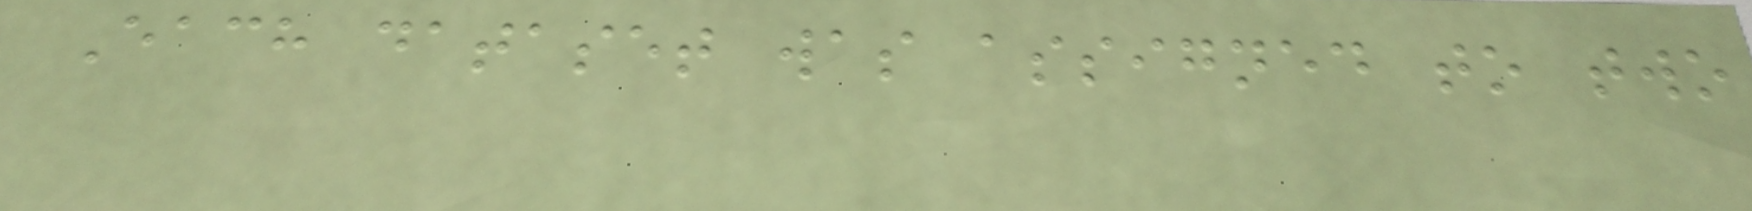Each dataset was assigned to two
